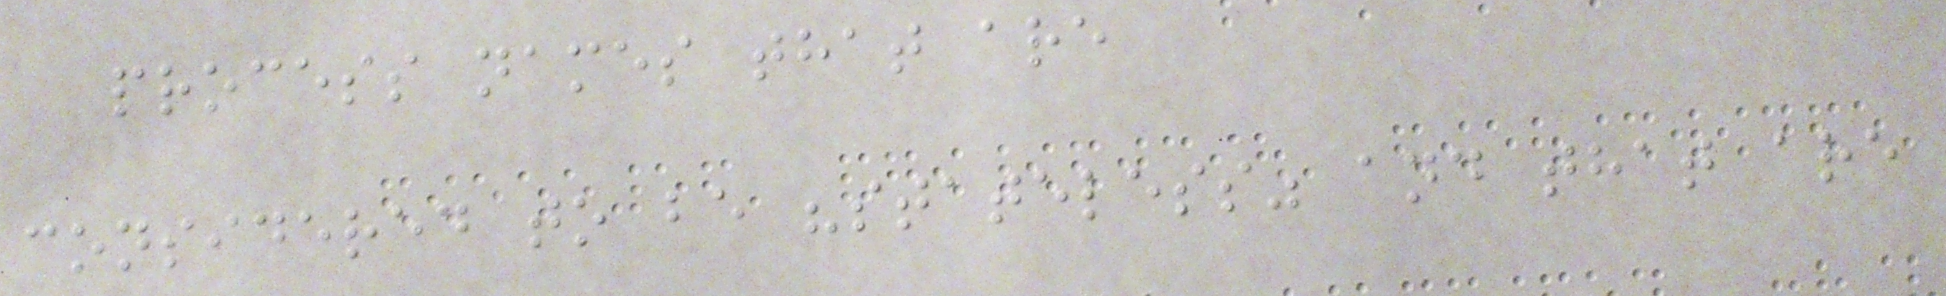process names that are
considered to be "stateless" and that are
